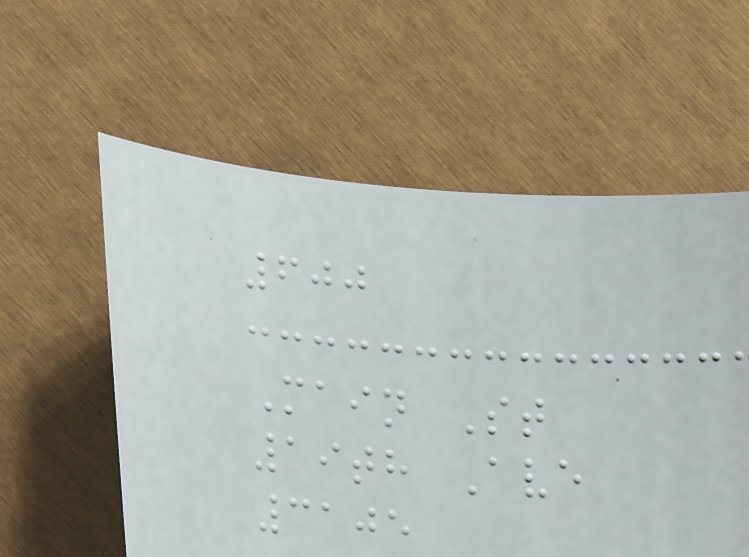600
Main St
19th Ave
3105
